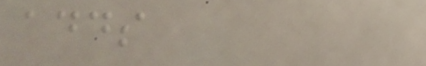adds
